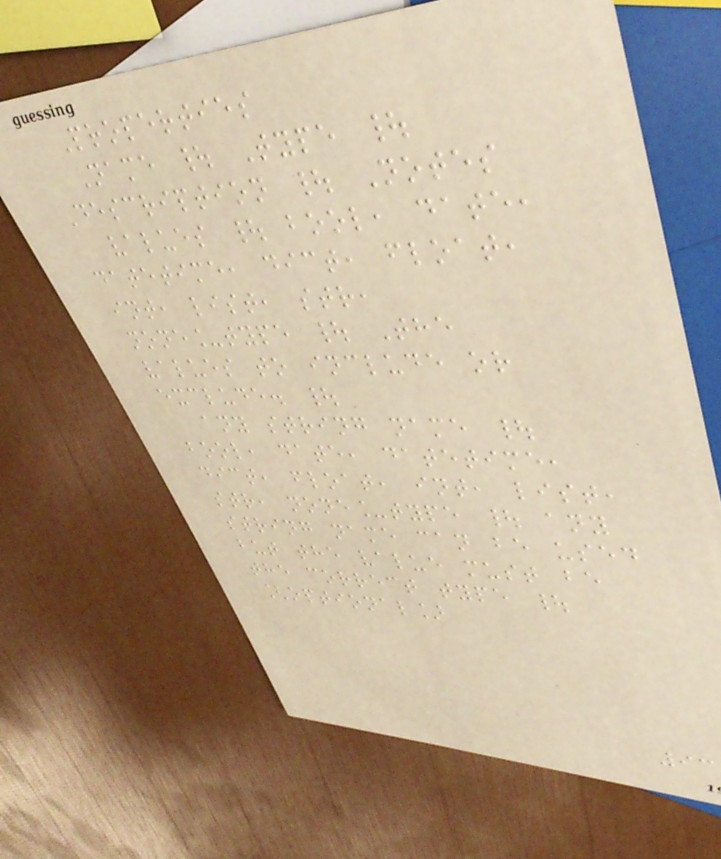Properties
Name | Type |
Description | Notes
values | bool, date,
datetime, dict, float,
int, list, str,
none_type | The
values to include or
exclude. |
any string name |
bool, date, datetime,
dict, float, int, list,
str, none_type | any
string name can be used
but the value must be
the correct type |
[optional]
93
